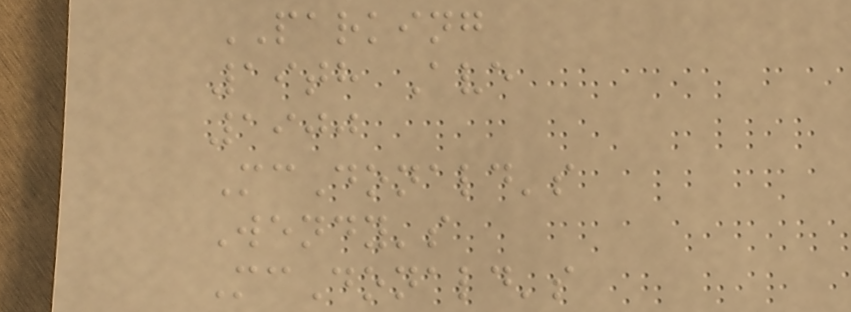PARKING
19th Ave
1900
McDonald's
Wendy's
McDonald's
